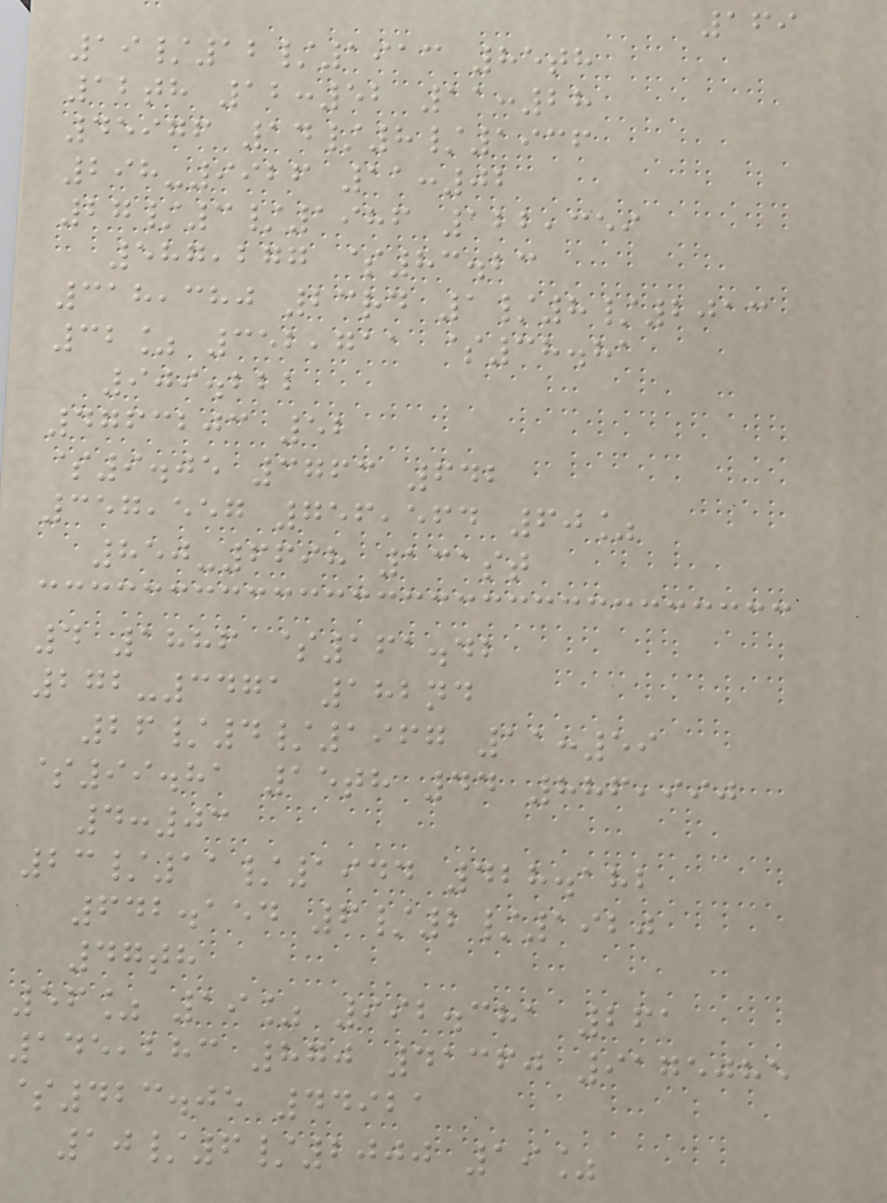169
19/12/1913 85th
12th 12:52 11:28
45976 14/8/1936
298-9926 11:02
27/3/1986 122,359
587,277 $83.23
318,380 23rd 1/8/2013
32% 352,711 $38.81
909.222
4763203 52
$9.05 3763 642
357,557 756,564 60%
850-6698 131st
4 1886 $161.42
272-3471 182nd
26/4/1967 11:59
$99.81 15th 44 886,990
4:03
23/11/1944 428.182
642.154 6/2/1920
47th
56% 19% 992.381 261
145,283 870 41360 9175085
$423.05 44921
10/6/2000 19%
